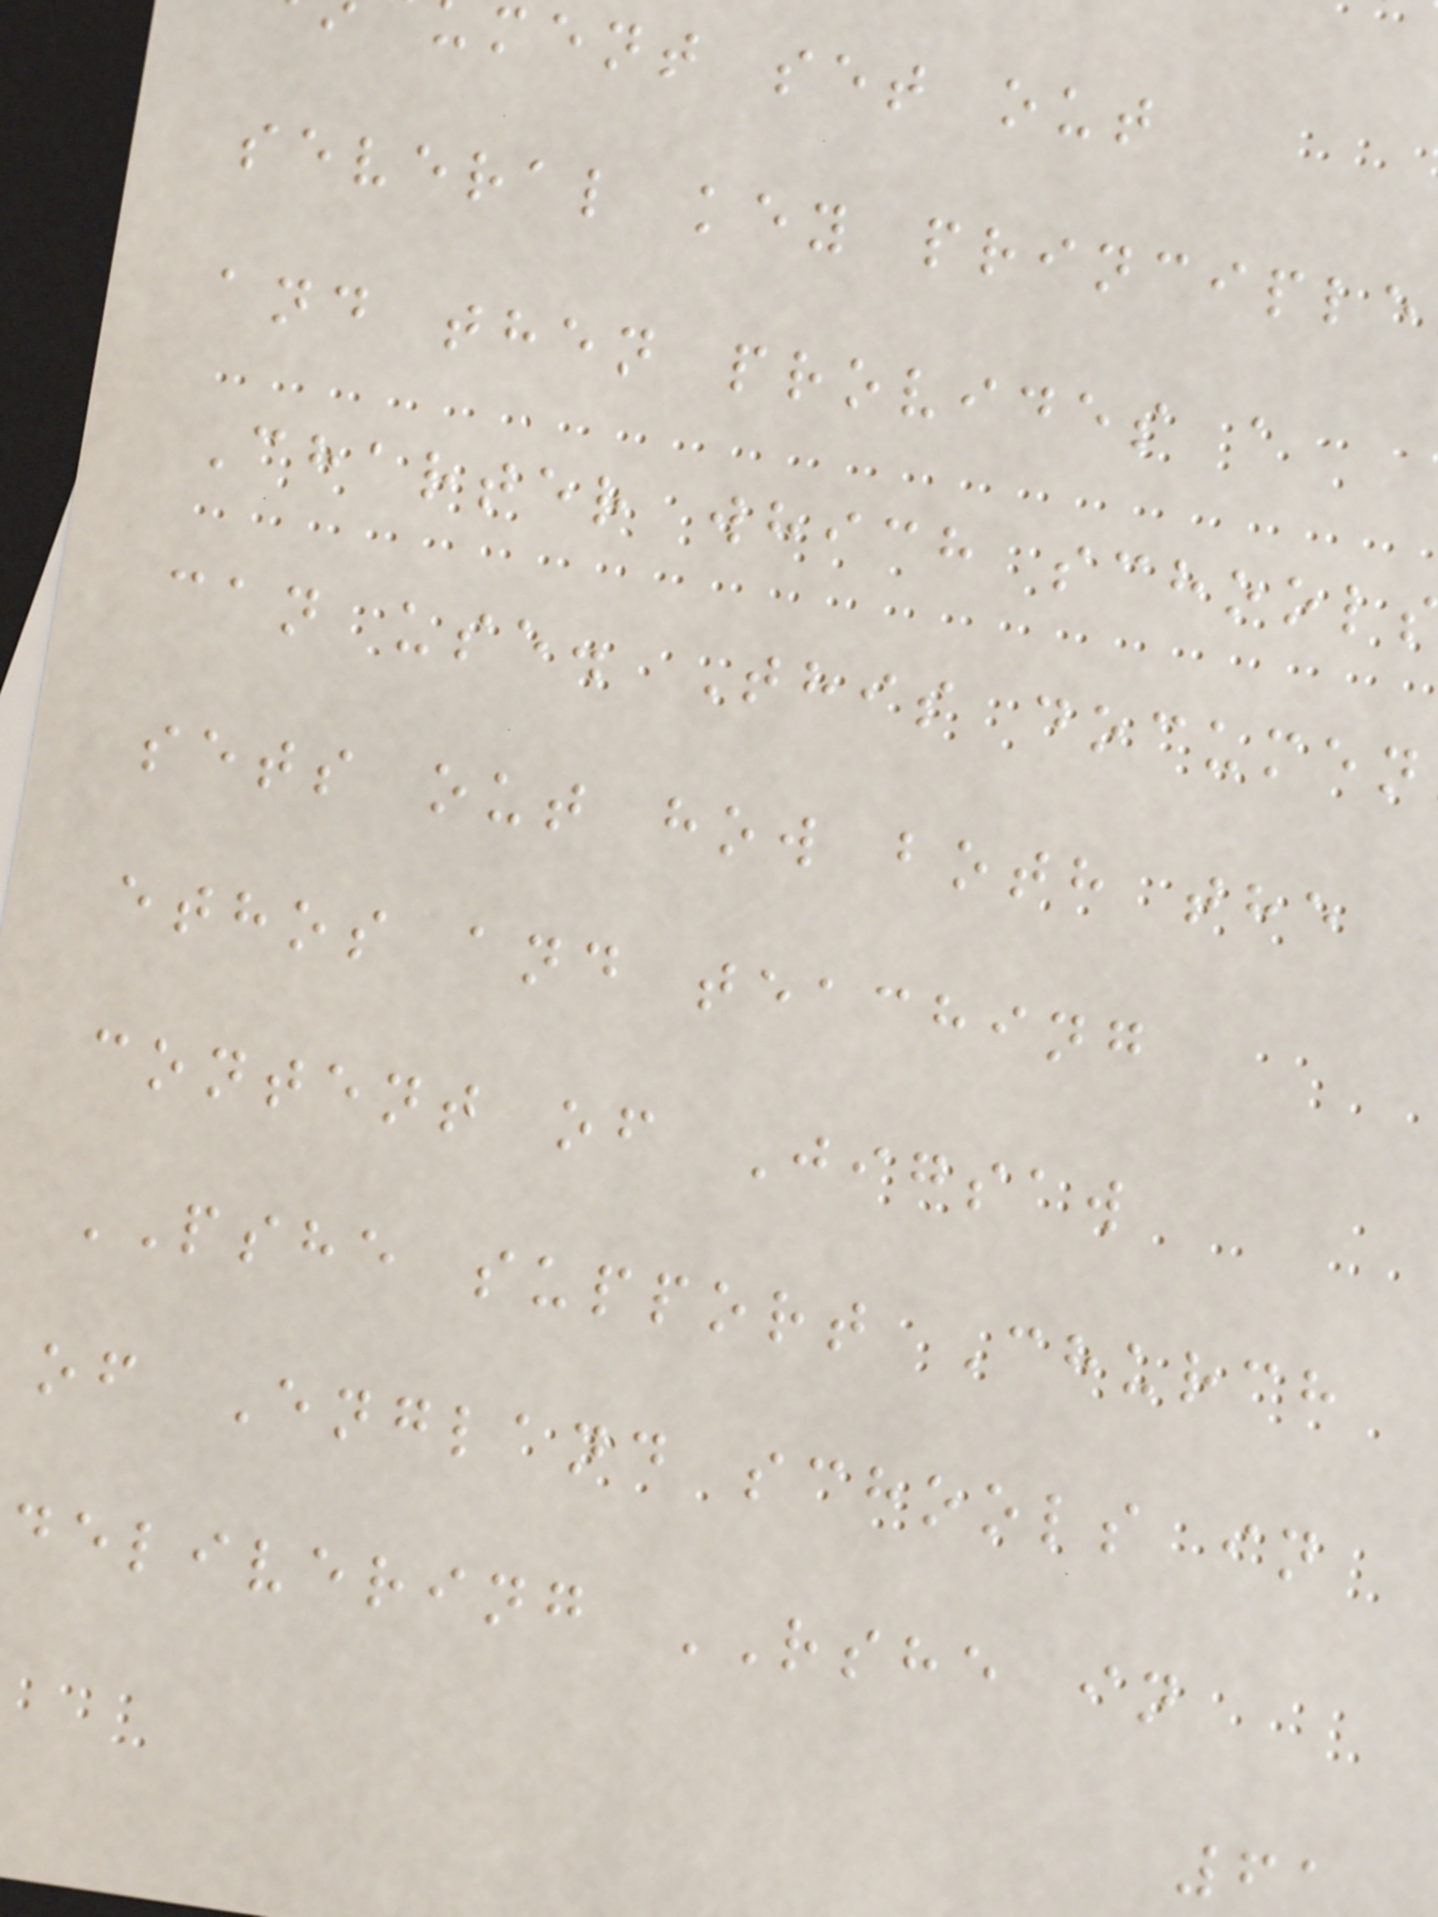ment set out
several key principle
and then provides a
Charter which schools
can use. This documen
sets out how both the
ethos and teaching
content of Jigsaw
PSHE support Church
of England schools in
delivering RSHE in
